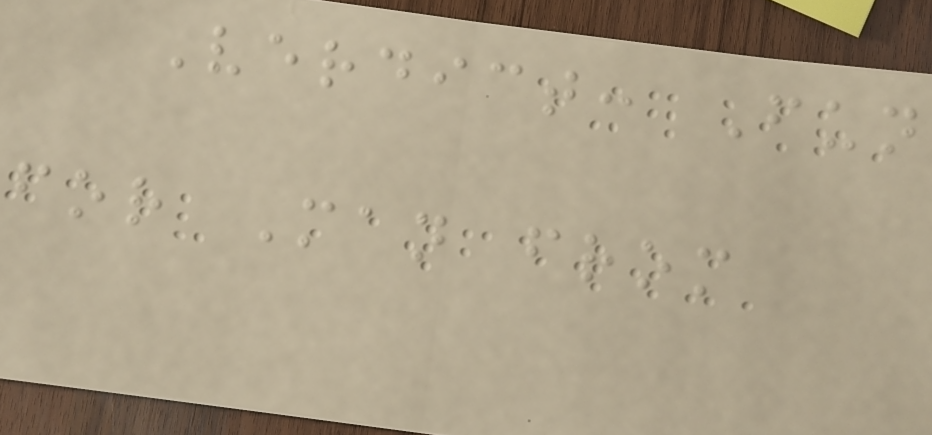Verdict: Fun
for Man from
